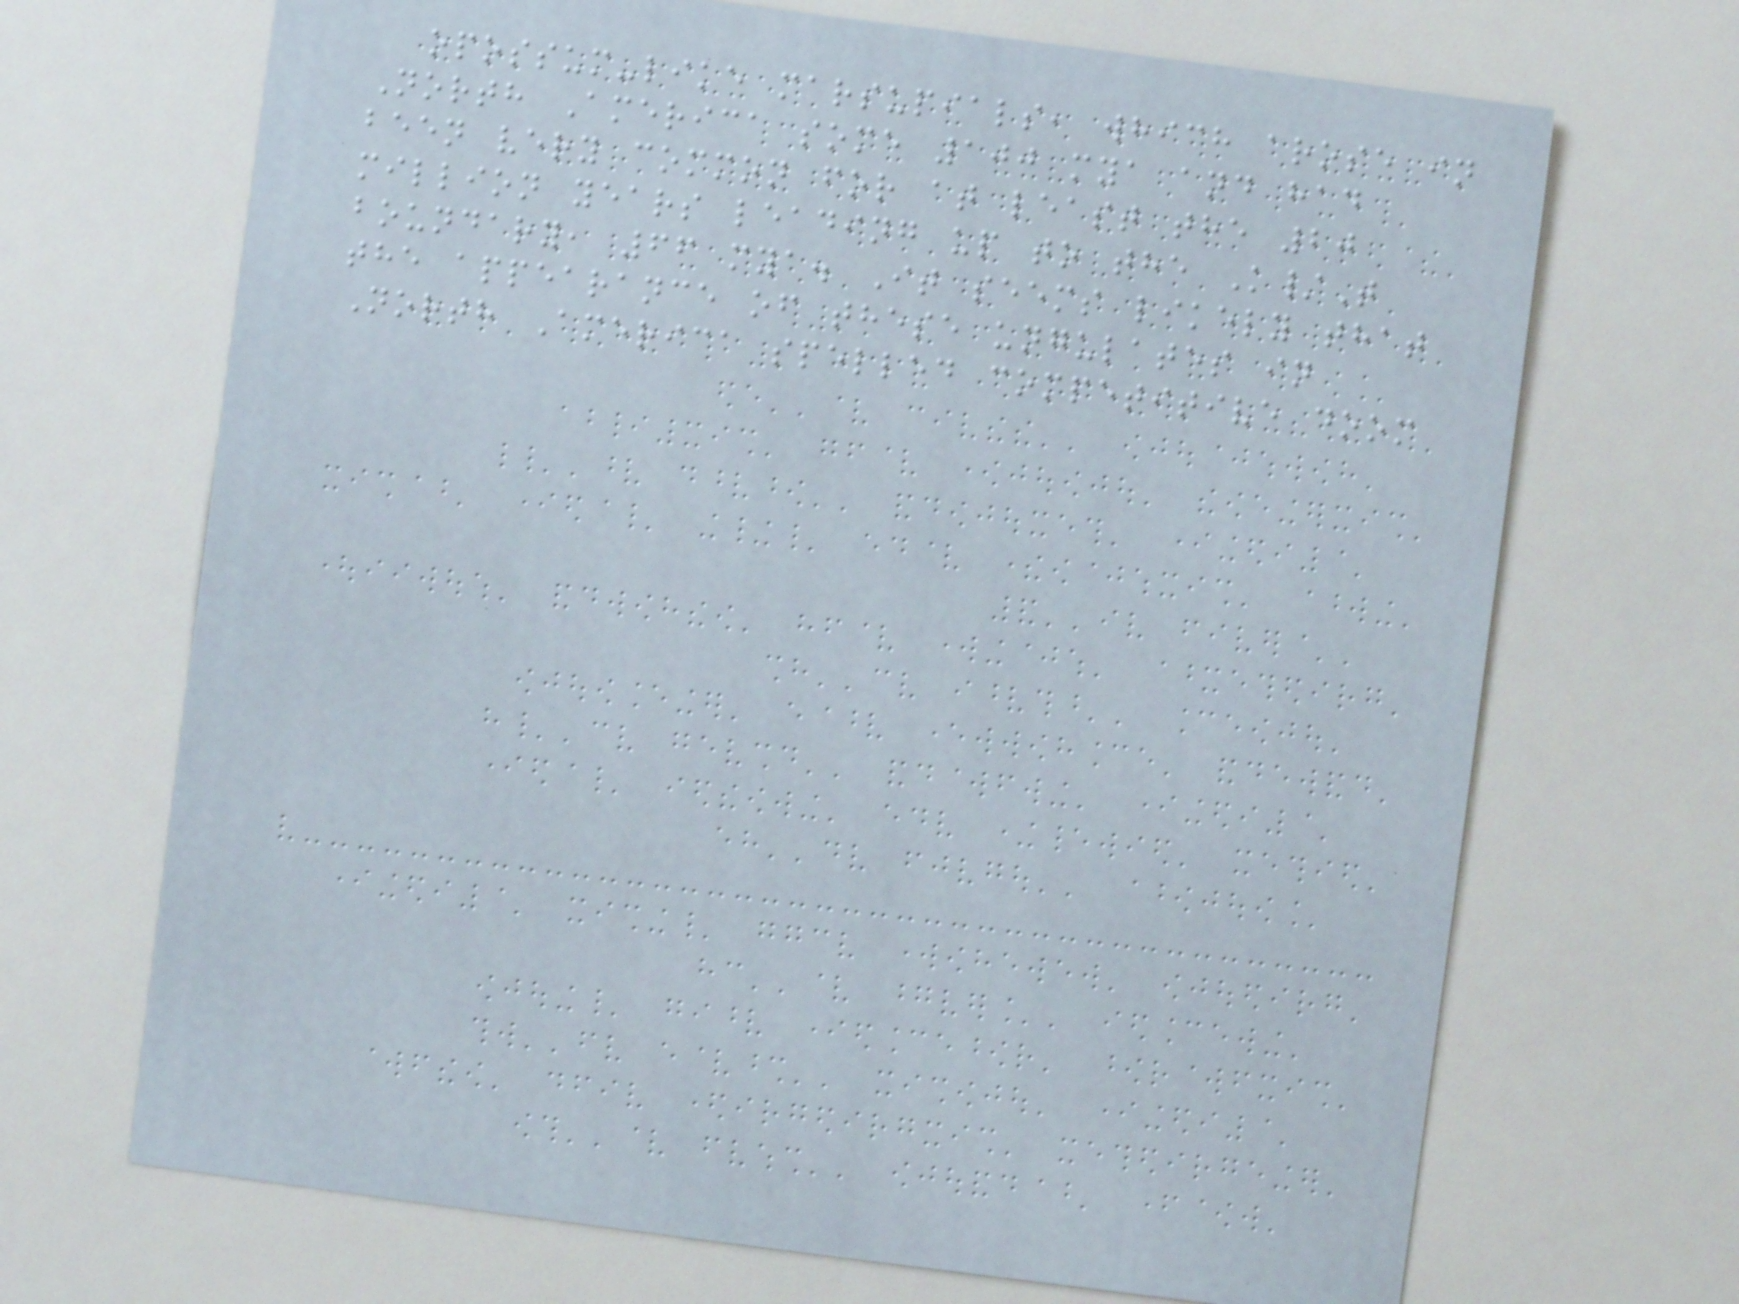opossum-like marsupials, which arose in
North America some 100 mya and had
been very common for at least the 20
million years leading up to the K/T
boundary, 66 mya. It seems likely that
the appearance of these ungulates in
North America spelled competitive doom
